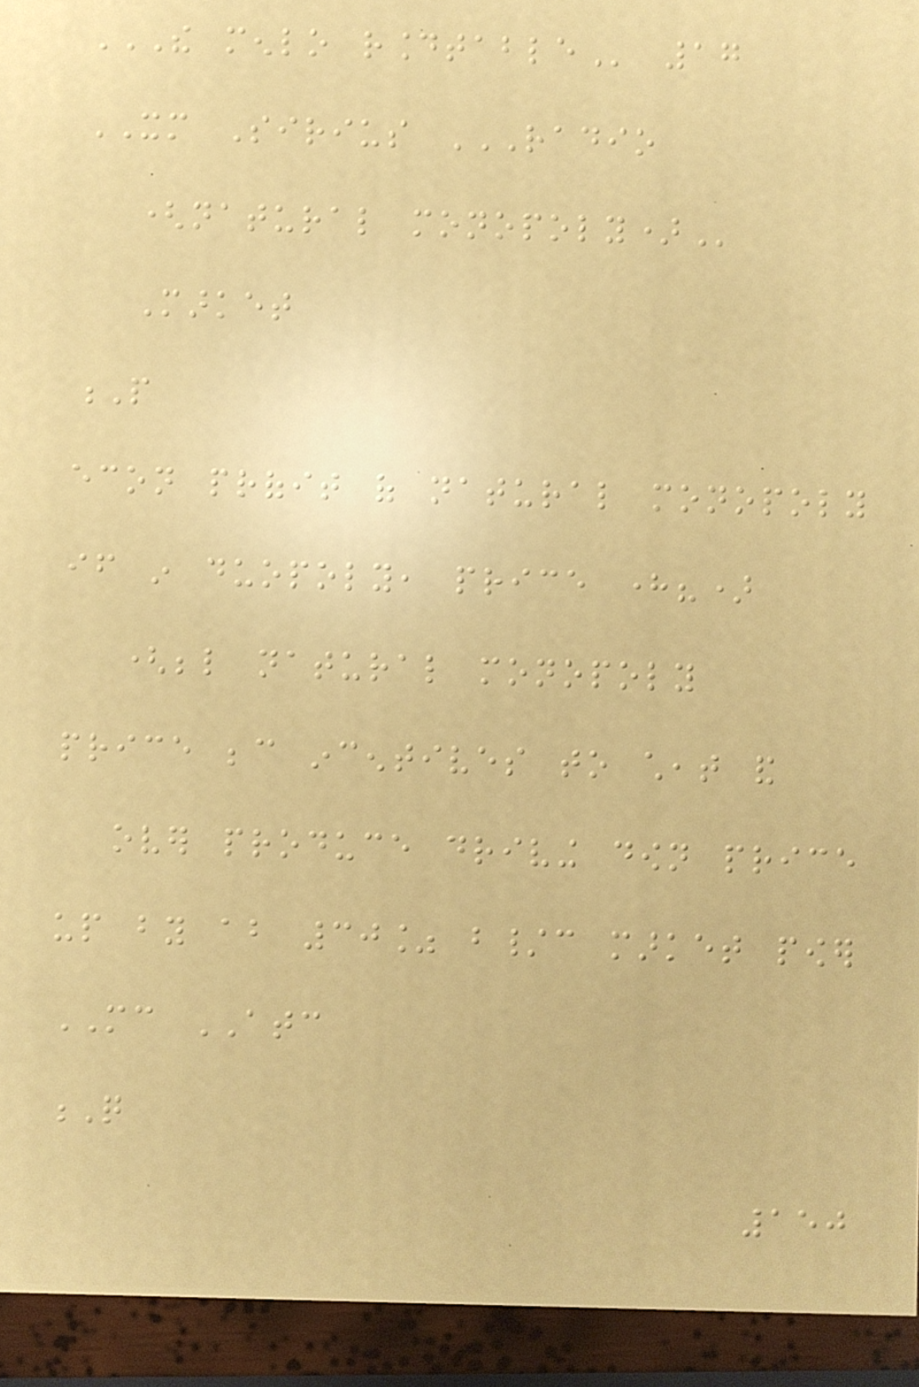THE MENLO ROUNDTABLE 17
XM Sirius RADIO
(NATURAL MONOPOLY)
Market
P
econ profit of natural monopoly
if in duopoly, price here?)
(below natural monopoly
price because incentives to cheat and
over produce driving down price
up by about 30% b/c market power
MC ATC
Q
150
